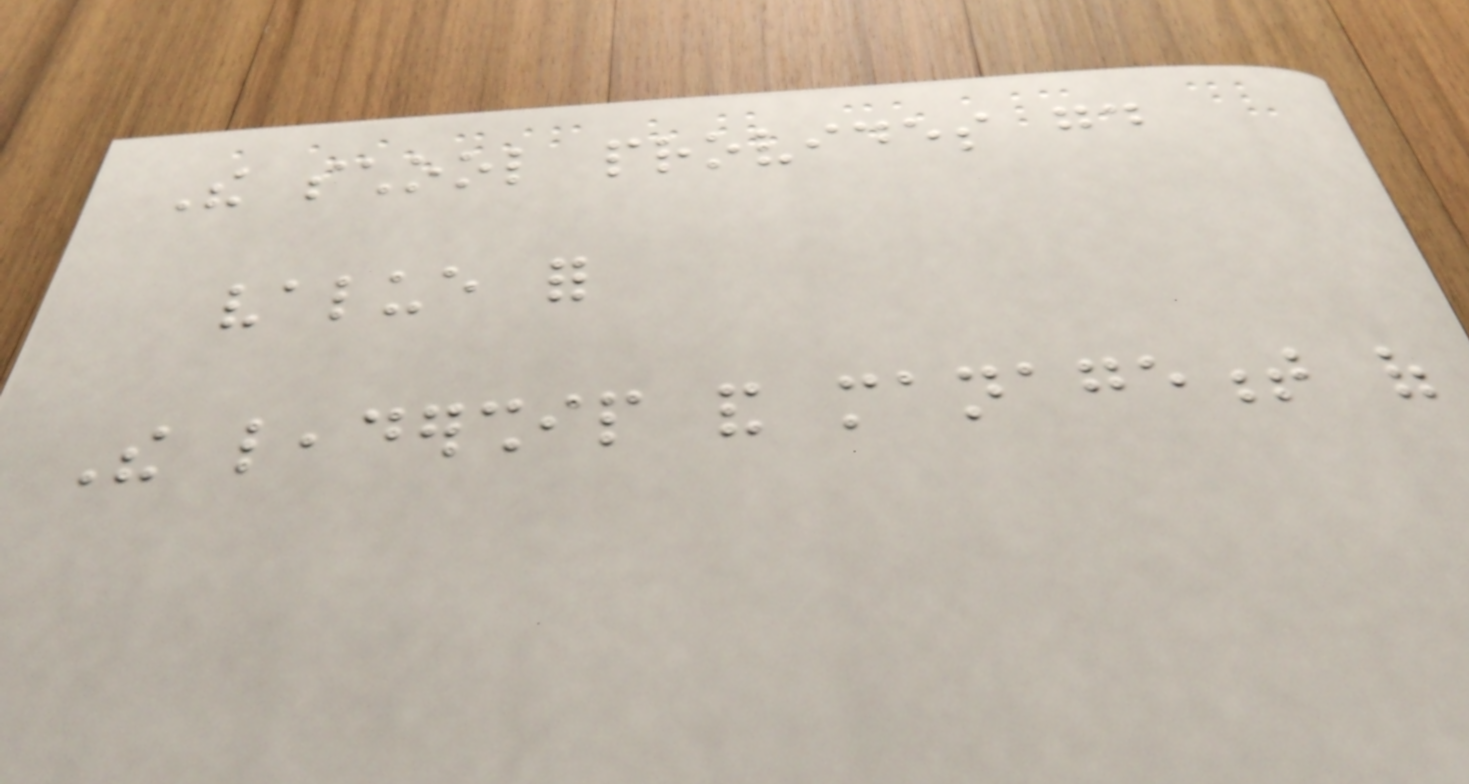The school provides good
value for
The leadership and management of
